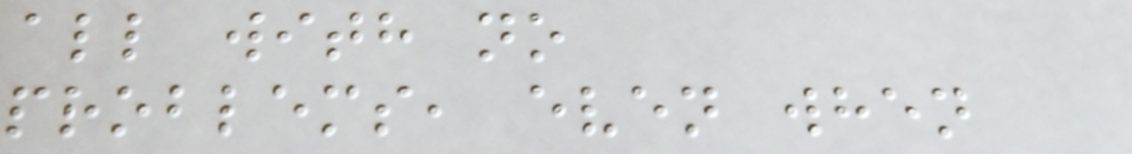all with no
problems, even when
